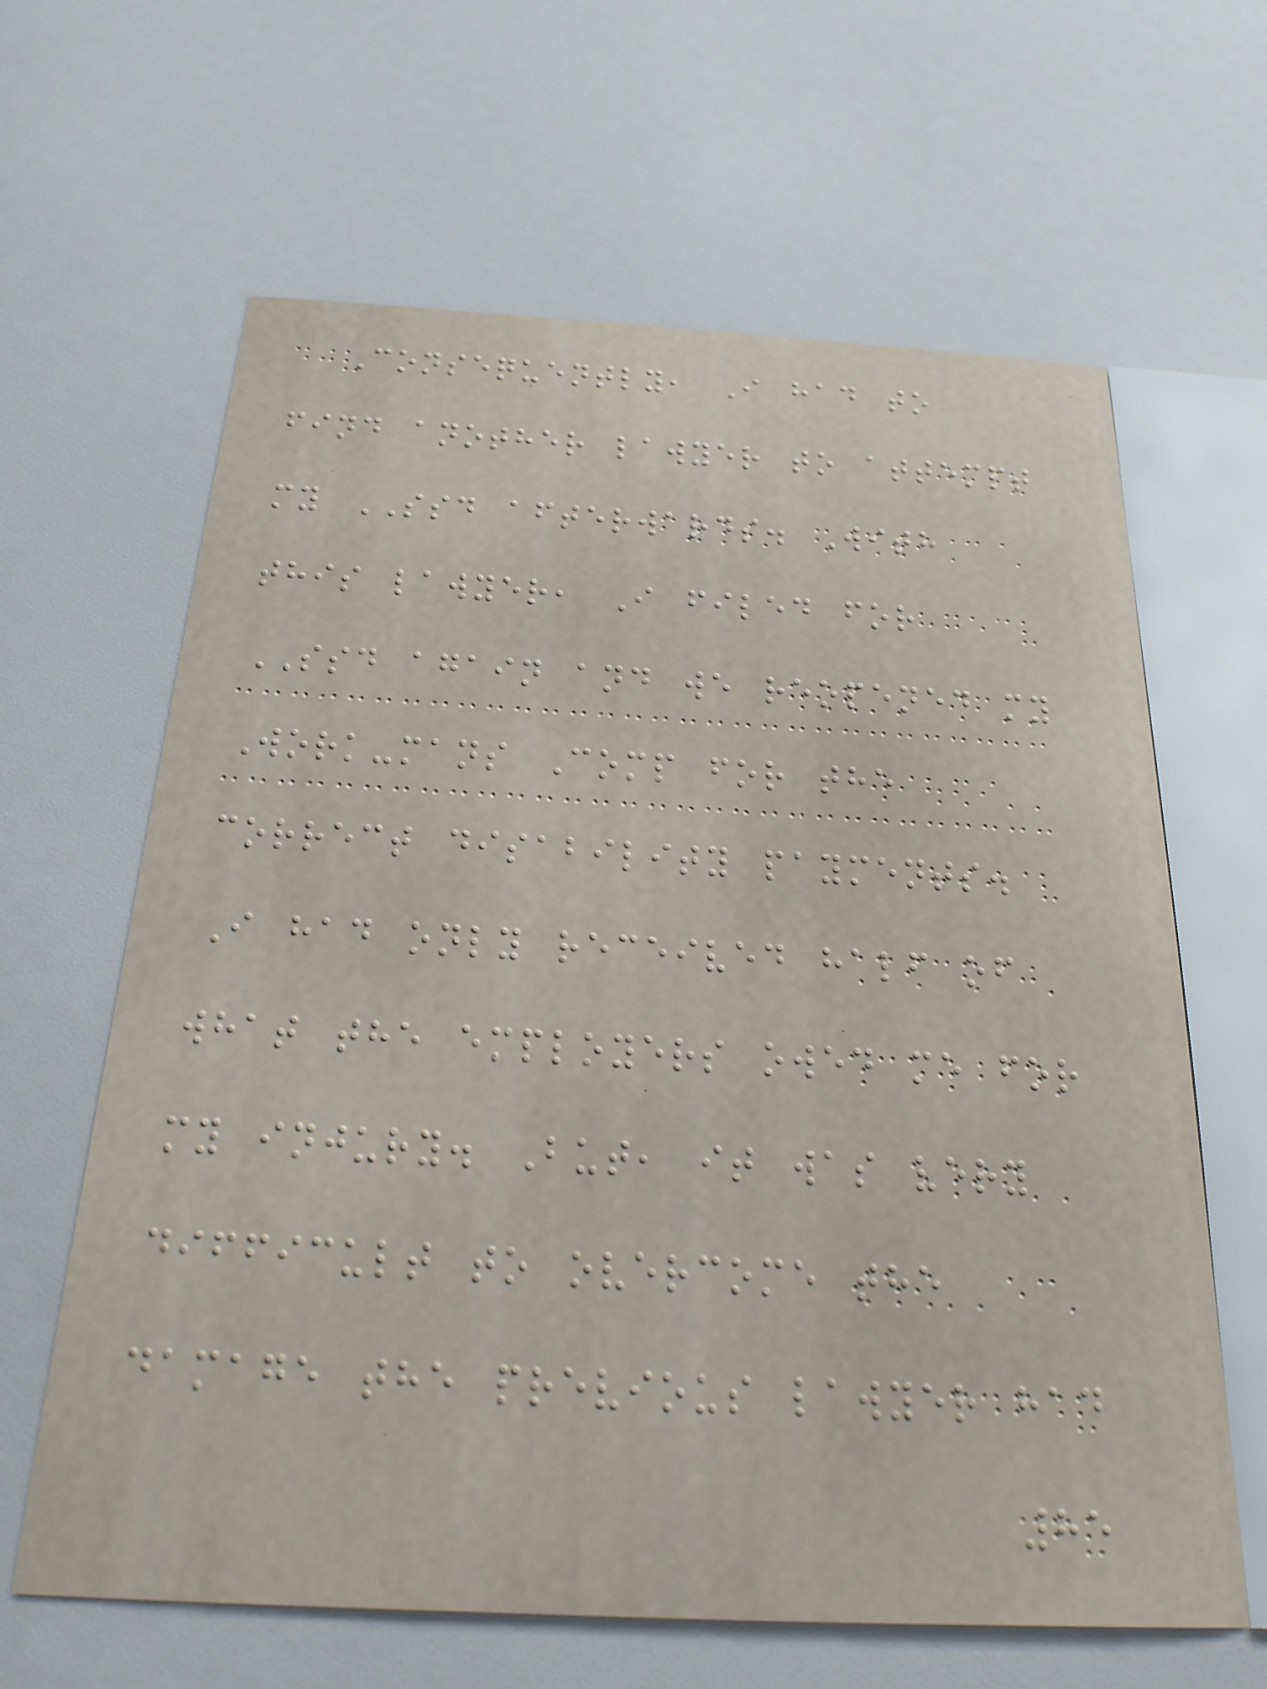Consequently, I had to
find another lawyer to attempt
my SSD afterwards. With
this lawyer, I filed for
SSD again and we reopened my
Work-mans Comp for the
correct disability payments.
I had only received half of
what the employers owed me for
my injury. But, it was very
difficult to overcome the
damage the previous lawyer had
85
